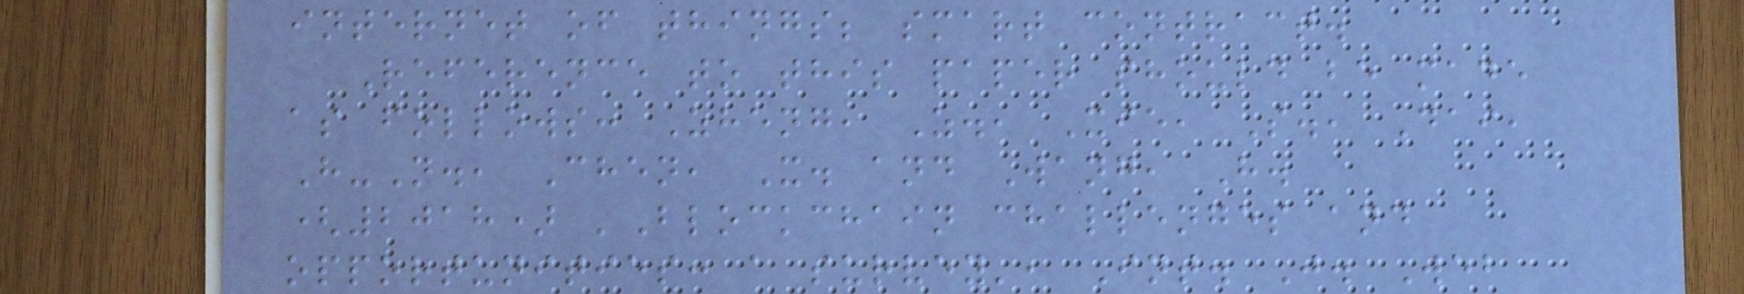internet of things; smart contract.
Reference to this paper should be made
as follows: Zheng, Z., Xie, S., Dai,
H-N., Chen, X. and Wang, H.
(2018) 'Blockchain challenges and
opportunities: a survey', Int. J. Web
